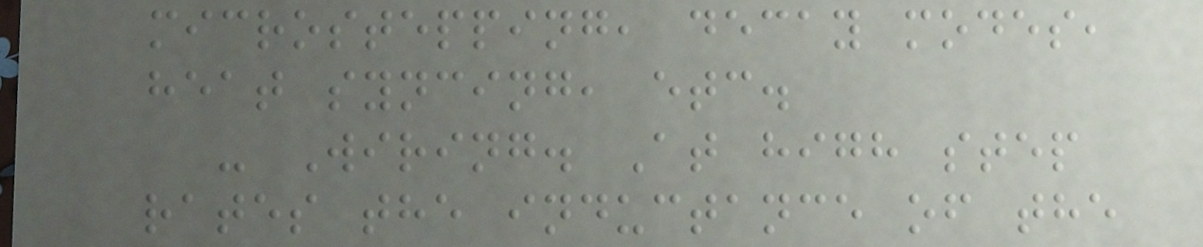microstepping, decay modes,
heat syncing, etc.
- Wiring. At high step
rates the inductance of the
